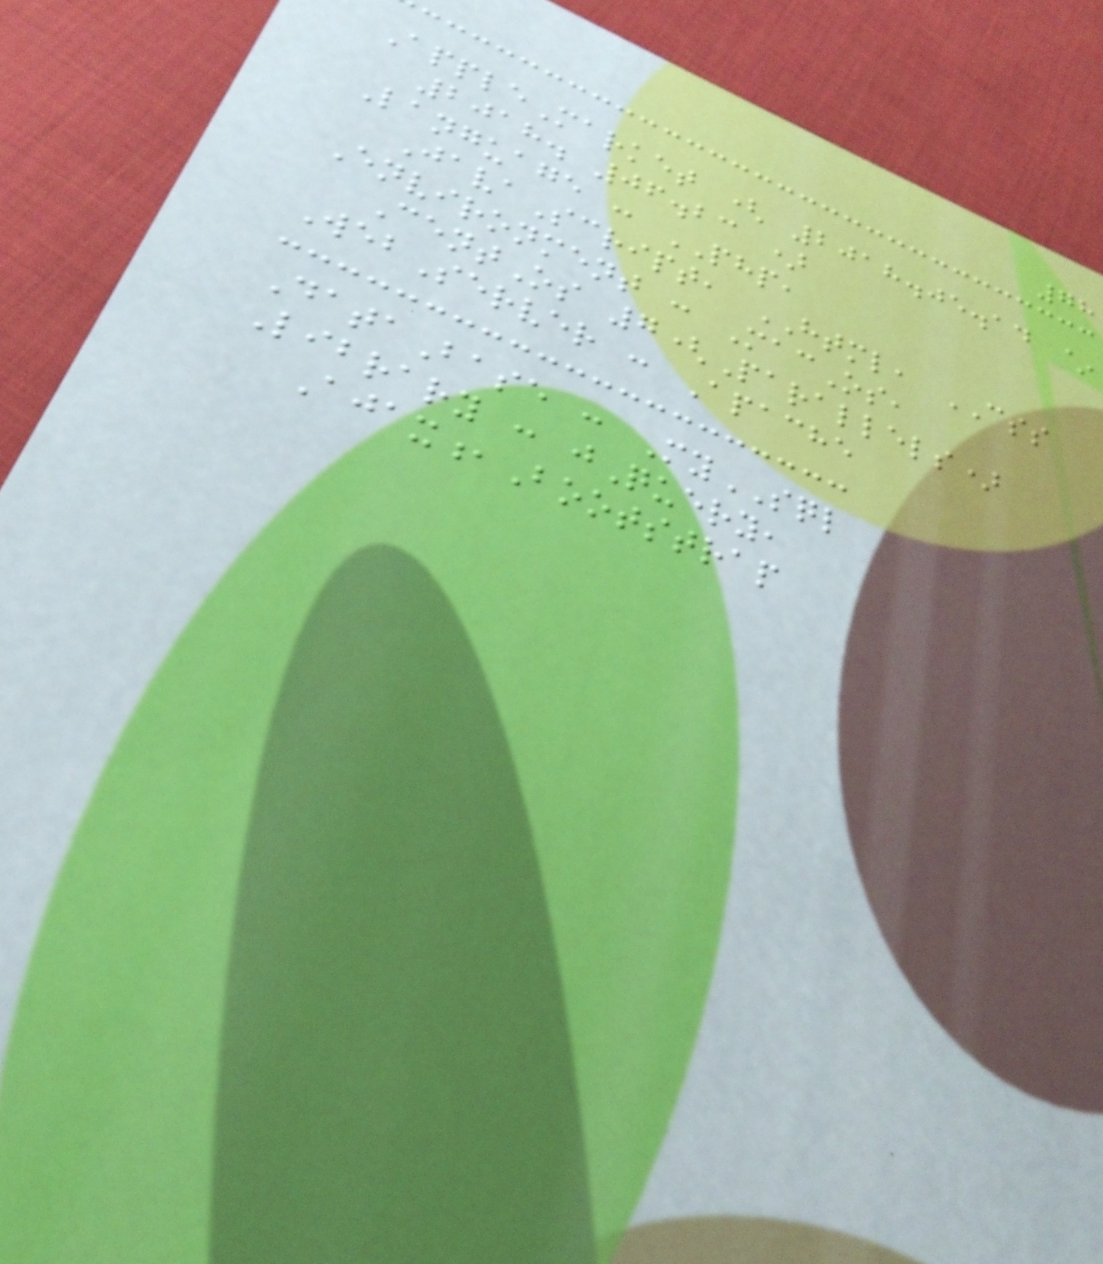78
AppleMarket ( 2018.05.14 ~
2018. 06.23 )
Language : PHP,
JavaScript, HTML, CSS
Environment : MacOs,
CentOs 7(Parallels)
WebServer : Apache
DataBase : MySQL
Library : jQuery,
Ajax,Bootstrap
